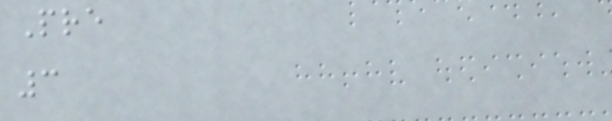Pre
3
